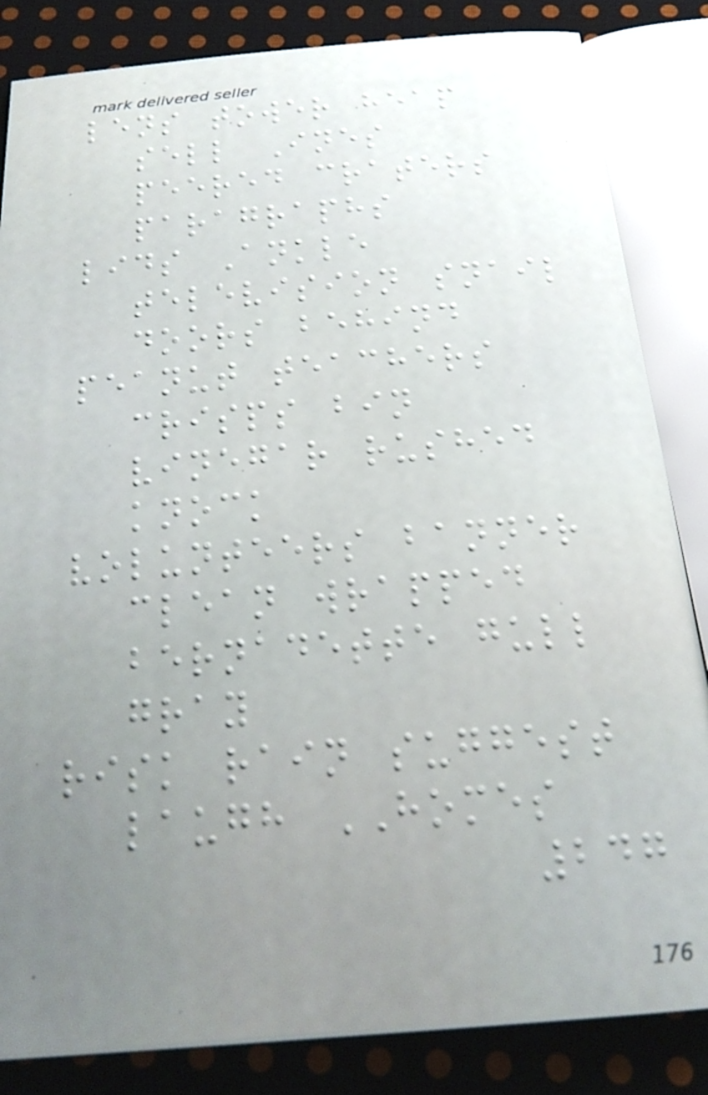lens tower heap
sell Ines
peered craters
paragraphs
lids Ankle
television snail
doors behind
peanut teachers
crisps bin
vinegar rushed
knock
volunteers banner
clean wrapped
bernadette gull
gray
risk rain suggest
laugh HOMES
247
